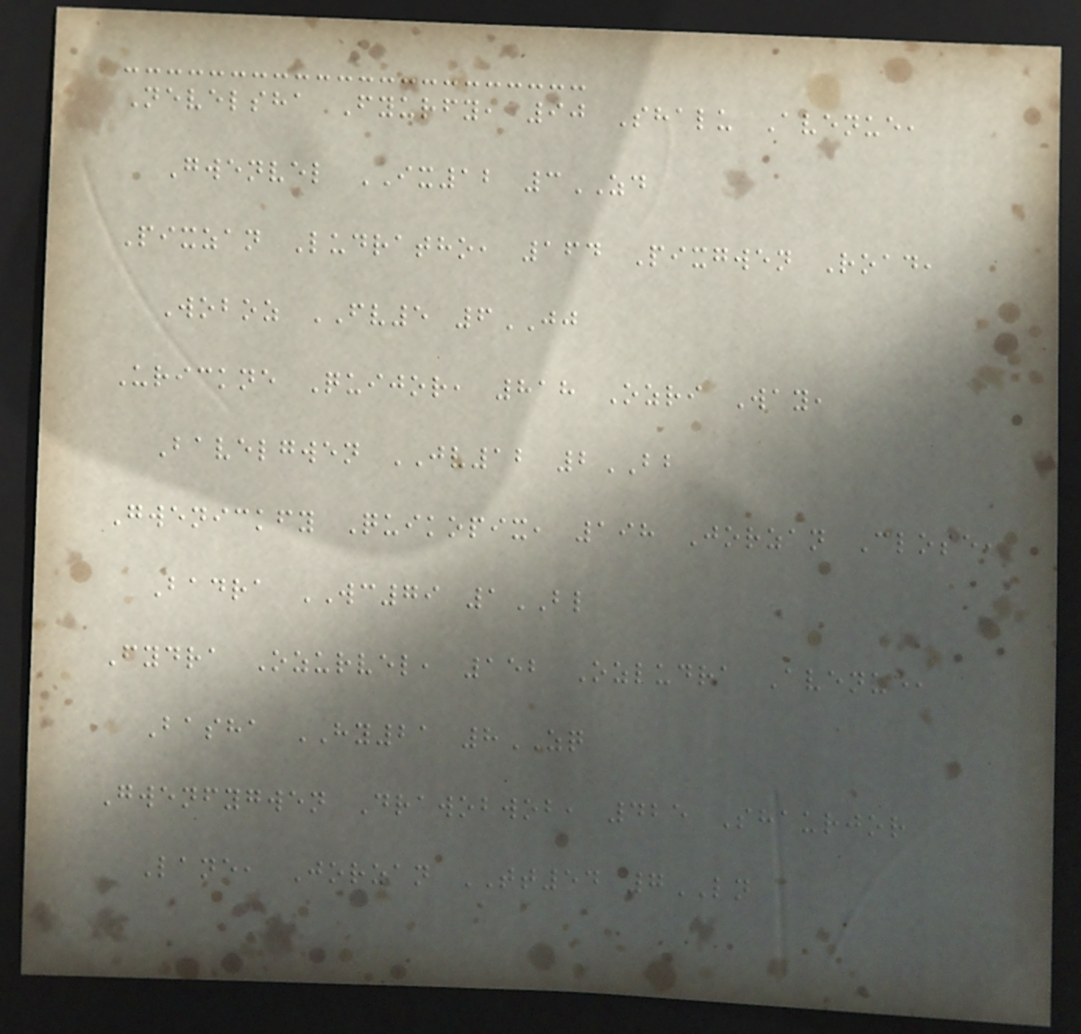Nevelsha Fyurfy, 90 Shalu Avenue,
Gwenvel IX12 3ZD
Pixzan Ludratho, 164 Pixgwen Road,
Woboz FV5 6JJ
Urickne Quijor, 818 Ozri Way,
Bavelgwen JV12 2BB
Gwenickfy Quikopix, 198 Jorzan Close,
Badra WC79 1BL
Fydra Ozurvel, 152 Ozludra Avenue,
Basha HY21 8ZQ
Gwenfygwen Drawobwob, 425 Shaurjor
Lane, Jorzan TT54 7LN
